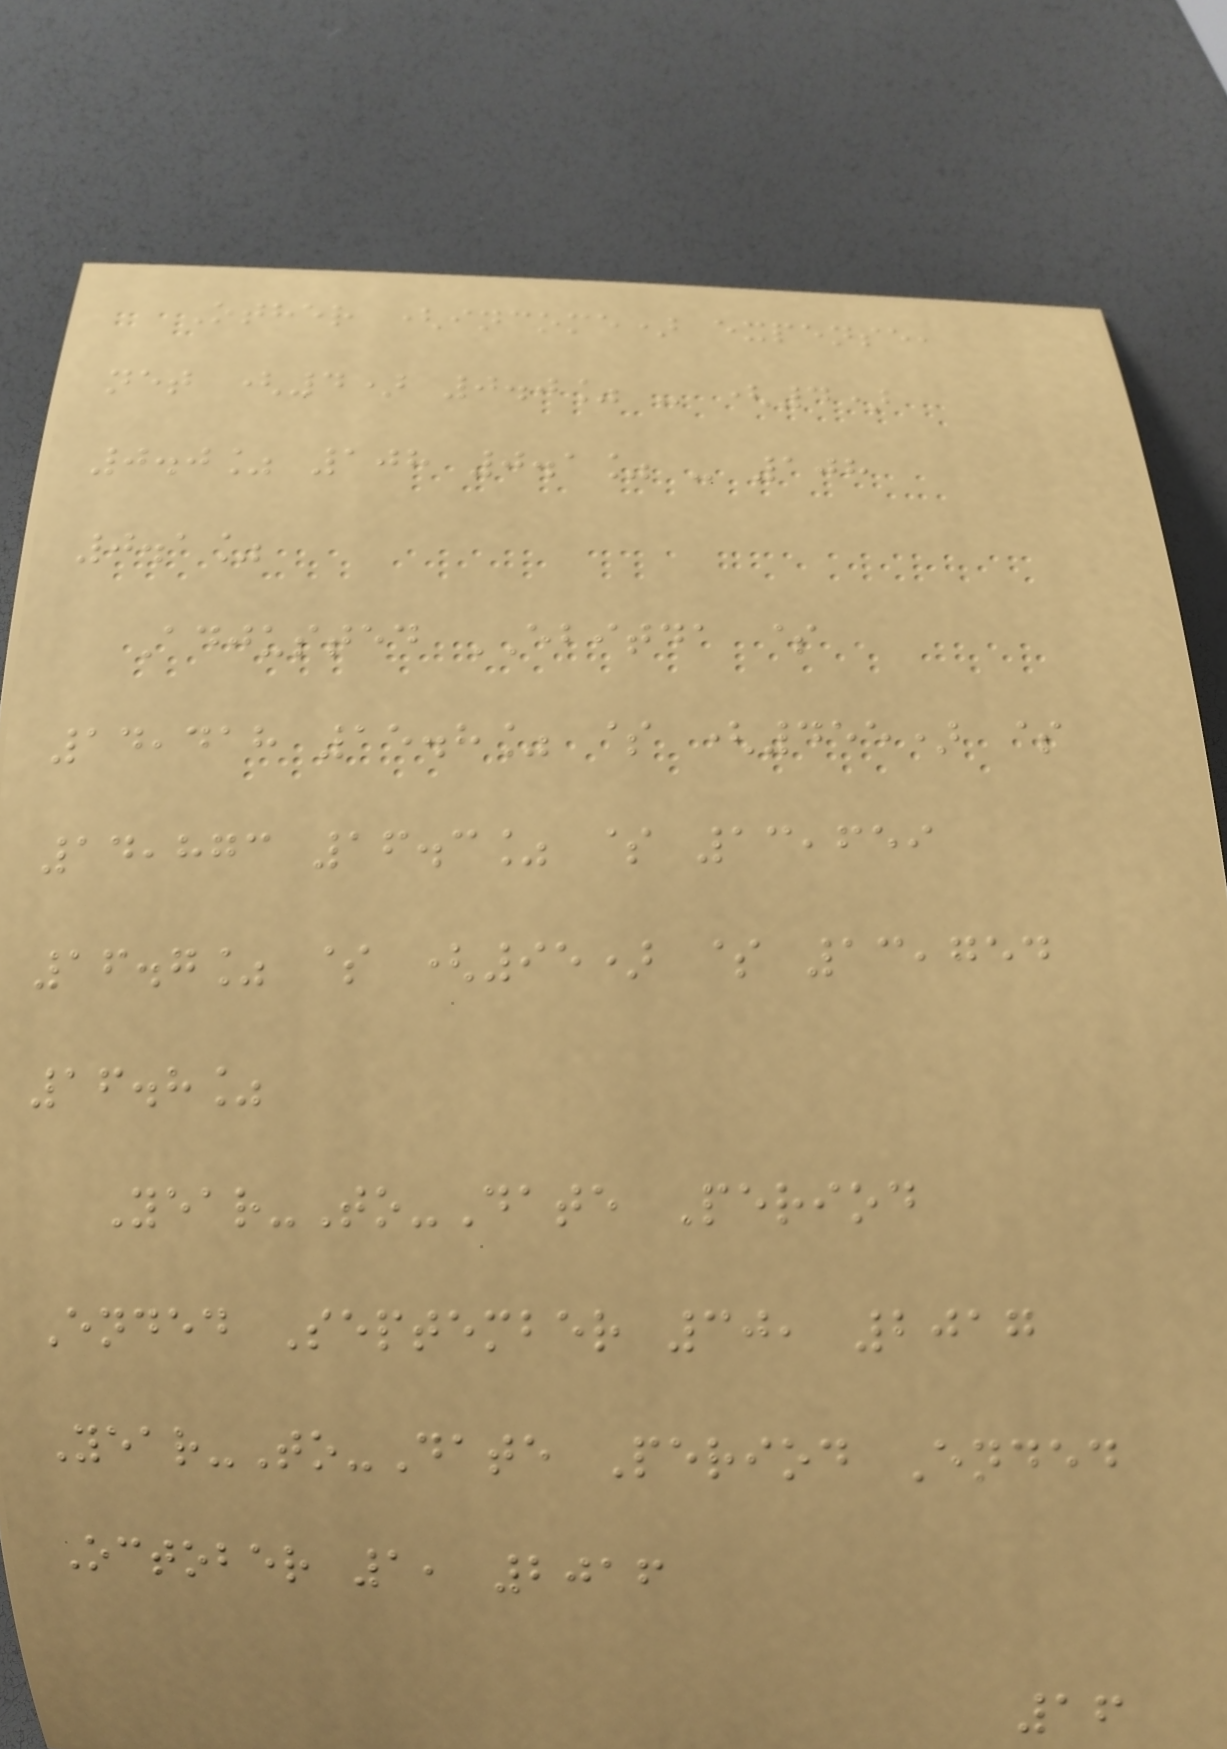Other (income) expense,
net (4) 0.0% - (4)
0.0% 108 0.1% - 108
0.1%
Adjusted EBITDA $
14,418 15.8% $ (455) $
14,873 16.3% $ 13,659
16.7% $ (95) $ 13,754
16.8%
Year-To-Date Period
Ended September 30, 2017
Year-To-Date Period Ended
October 1, 2016
16
